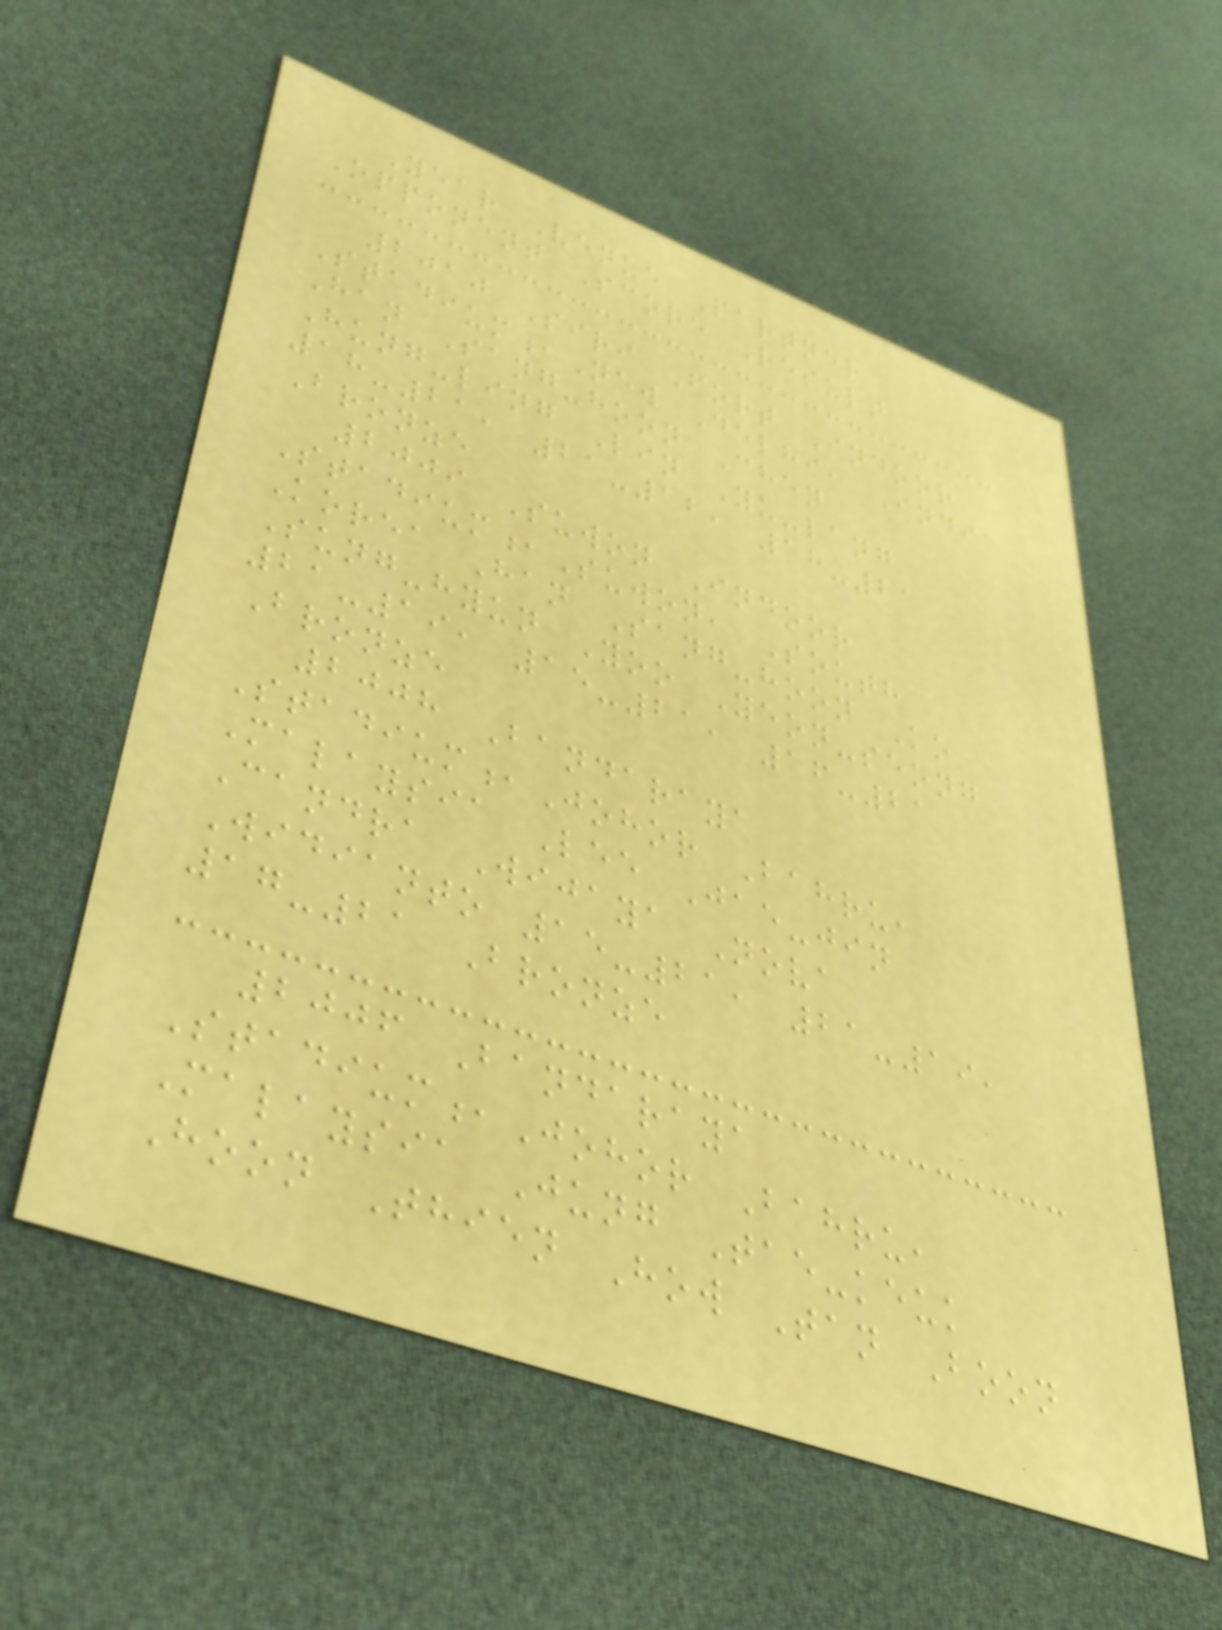Year Venue Partner
Opponent Score Result
2010 Siri Fort Indoor
Stadium,New Delhi, India
Han Sang-hoon Chen
Hung-ling Lin Yu-lang
18-21, 21-12, 18-21
Bronze
2009 Suwon Indoor
Stadium,Suwon, South
Korea Han Sang-hoon Ko
Sung-hyun Yoo Yeon-seong
21-19, 15-21, 16-21
Bronze
2008 Bandaraya
Stadium,Johor Bahru,
Malaysia Lee Jae-jin
Candra Wijaya Nova
Widianto 15-21, 21-19,
17-21 Bronze
2006 Bandaraya
Stadium,Johor Bahru,
Malaysia Jung Tae-keuk
Hoon Thien How Tan Boon
